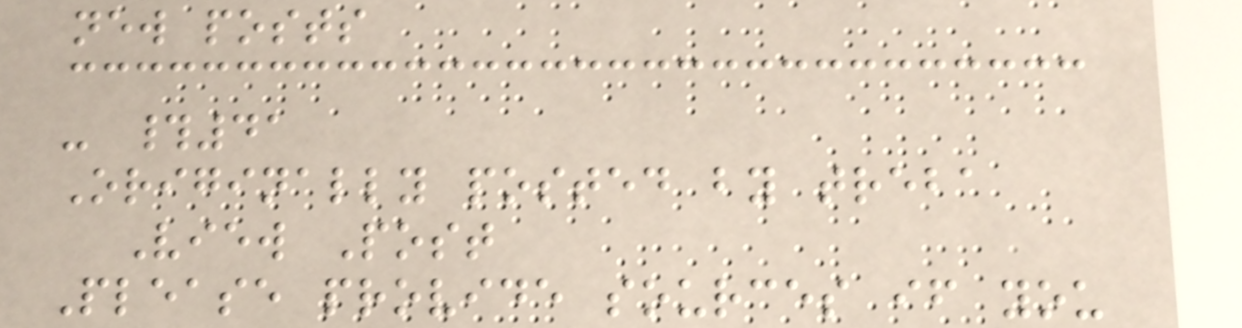new posts
- #41
Originally posted by treba
View Post
Please provide sources if you
